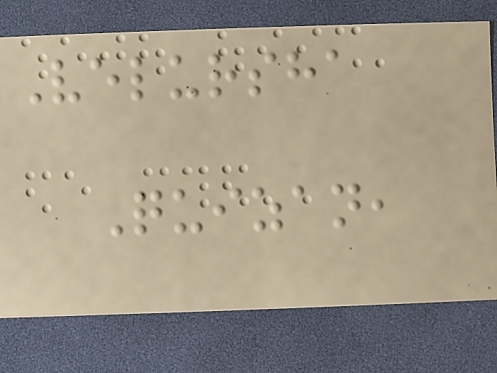Velursha
Quizan,
